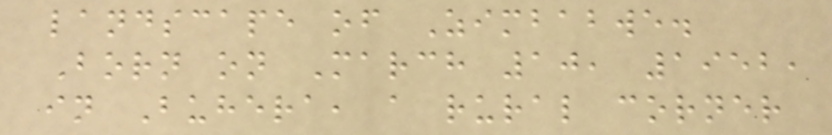landscape of Zimbabwe.
Born on March 10, 1952,
in Buhera, a rural corner
